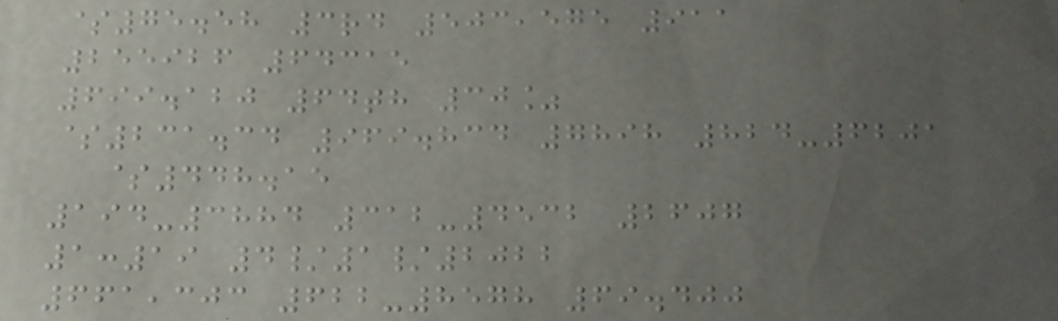$75.58 3rd 503,575 911
255926 64315
699.120 64th 30%
$231.34 969.834 7898 824-6201
$448.15
194-3884 312-4532 2607
1:19 4/1/2022
661,303 622-8578 69.400
